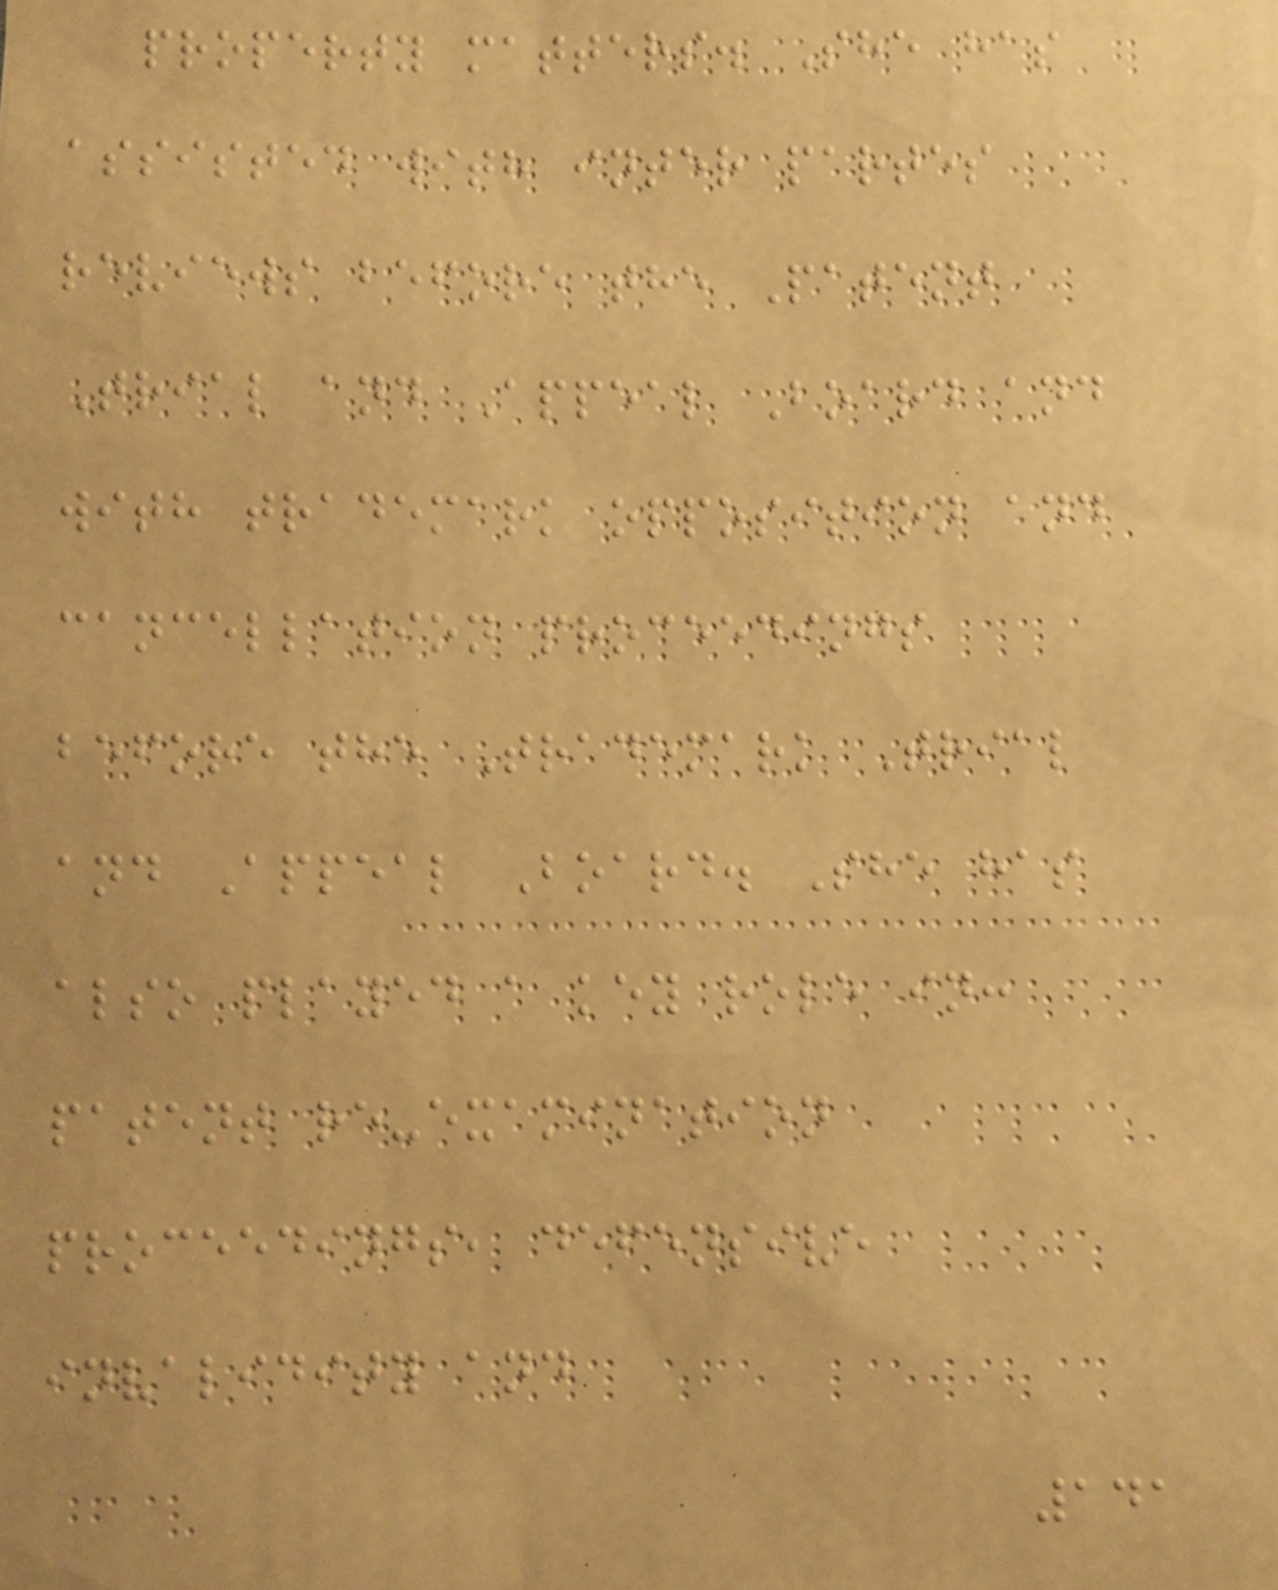property matters. She has
assisted with inter partes
reviews before the Patent
Trial and Appeal Board and
with trademark opposition and
cancellation proceedings
before the Trademark Trial
and Appeal Board. She has
also played a key role in:
patent re-examination
proceedings, defensive
invalidity and
141
